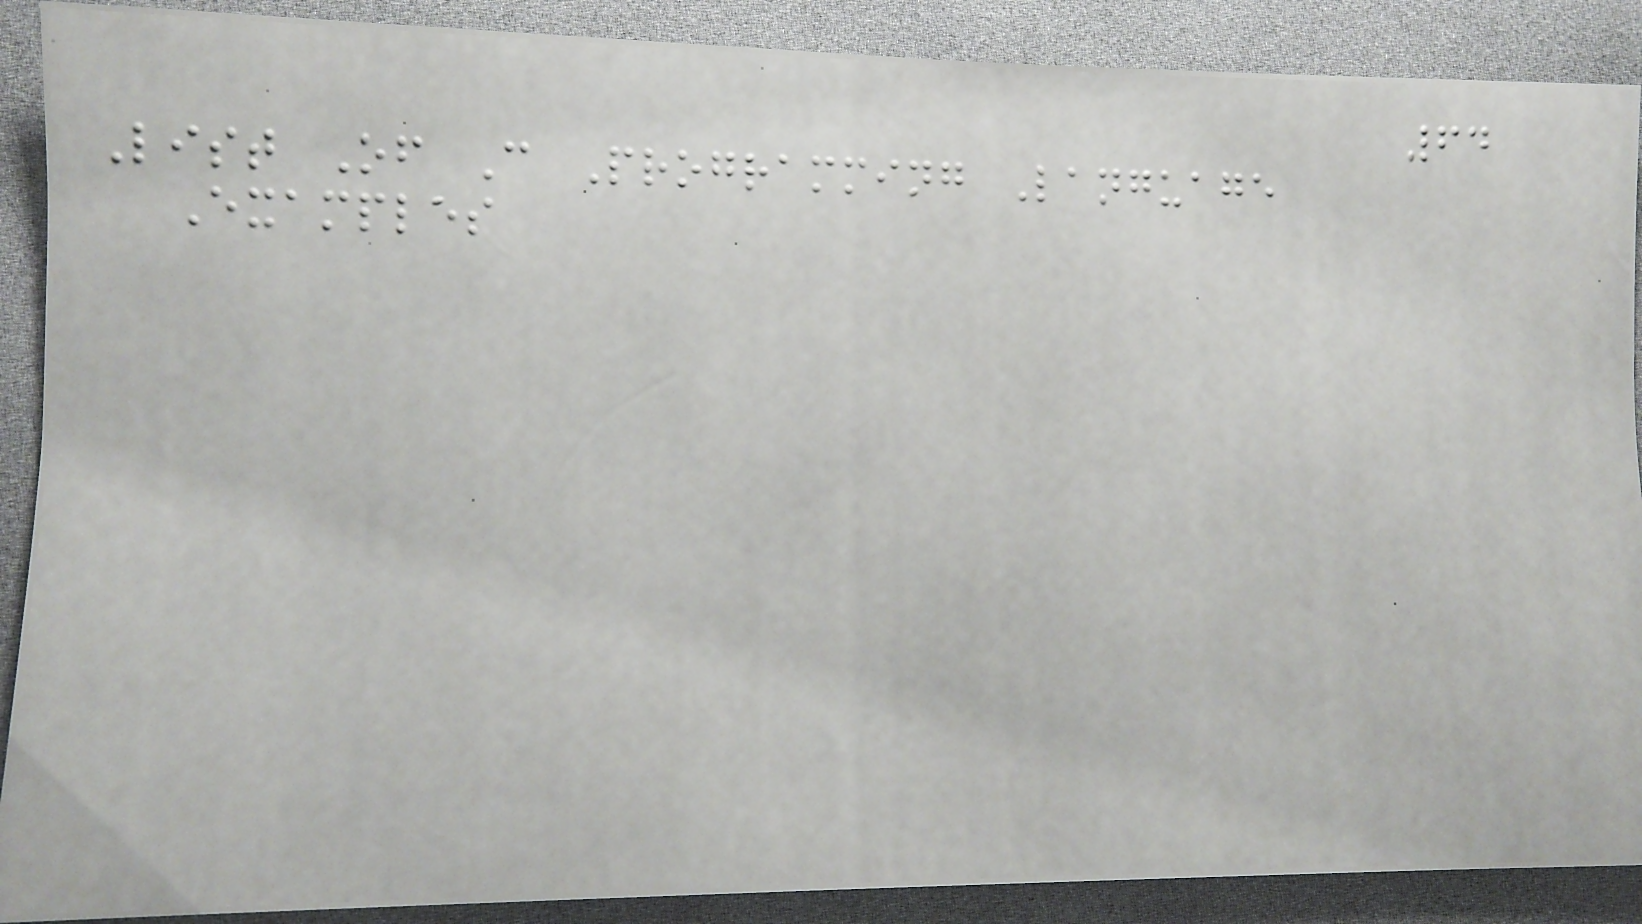64
List Of C Programming Language
Examples
